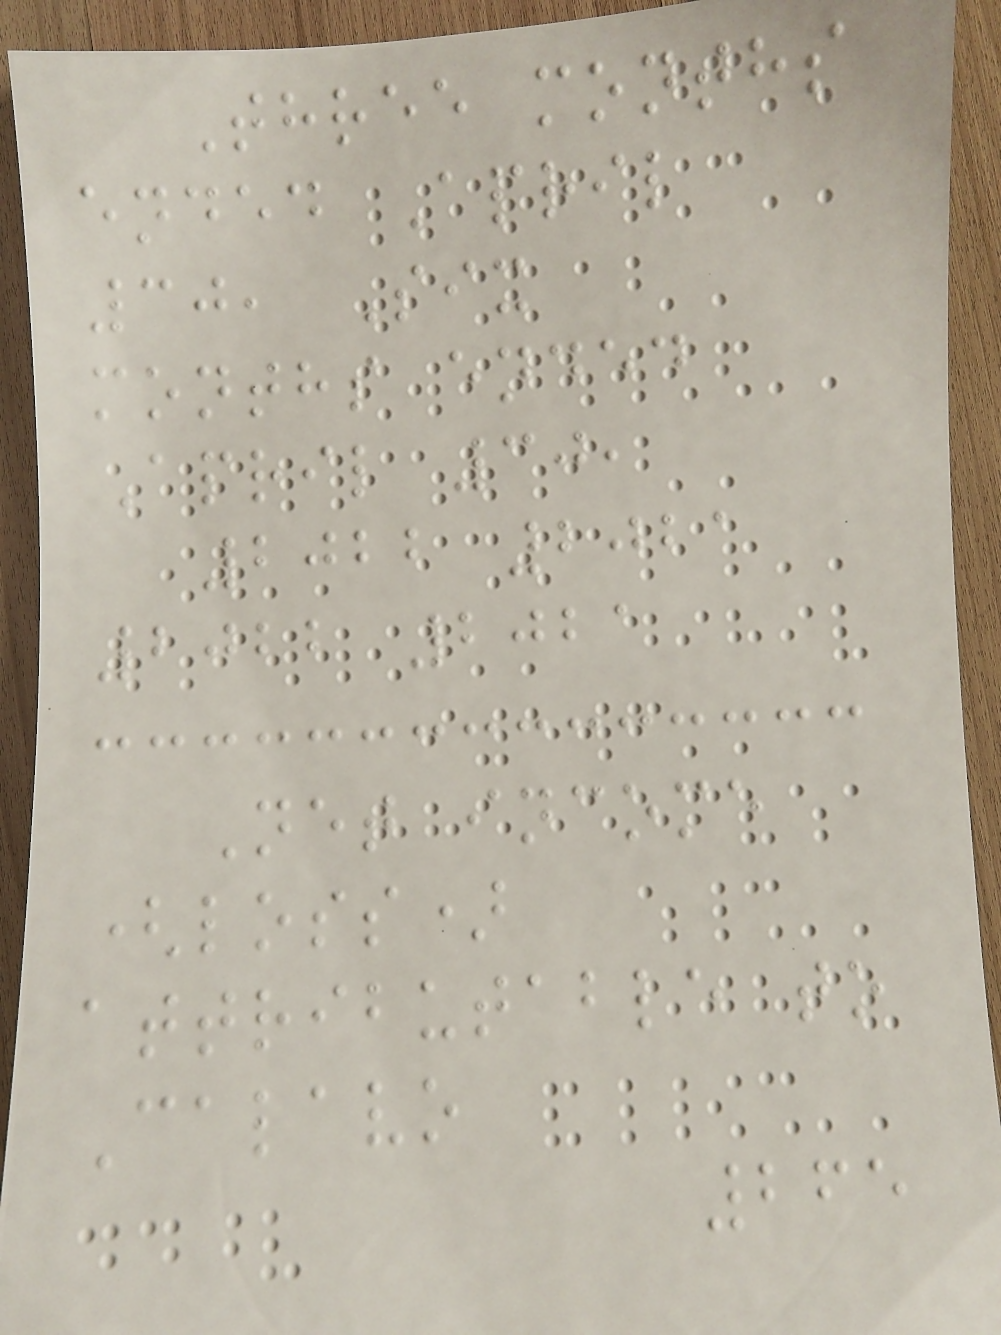Three months
ended April
30, Six
months ended
April 30,
2022 2021
2022 2021
Net income
(loss)
attributable to
Calavo
265
